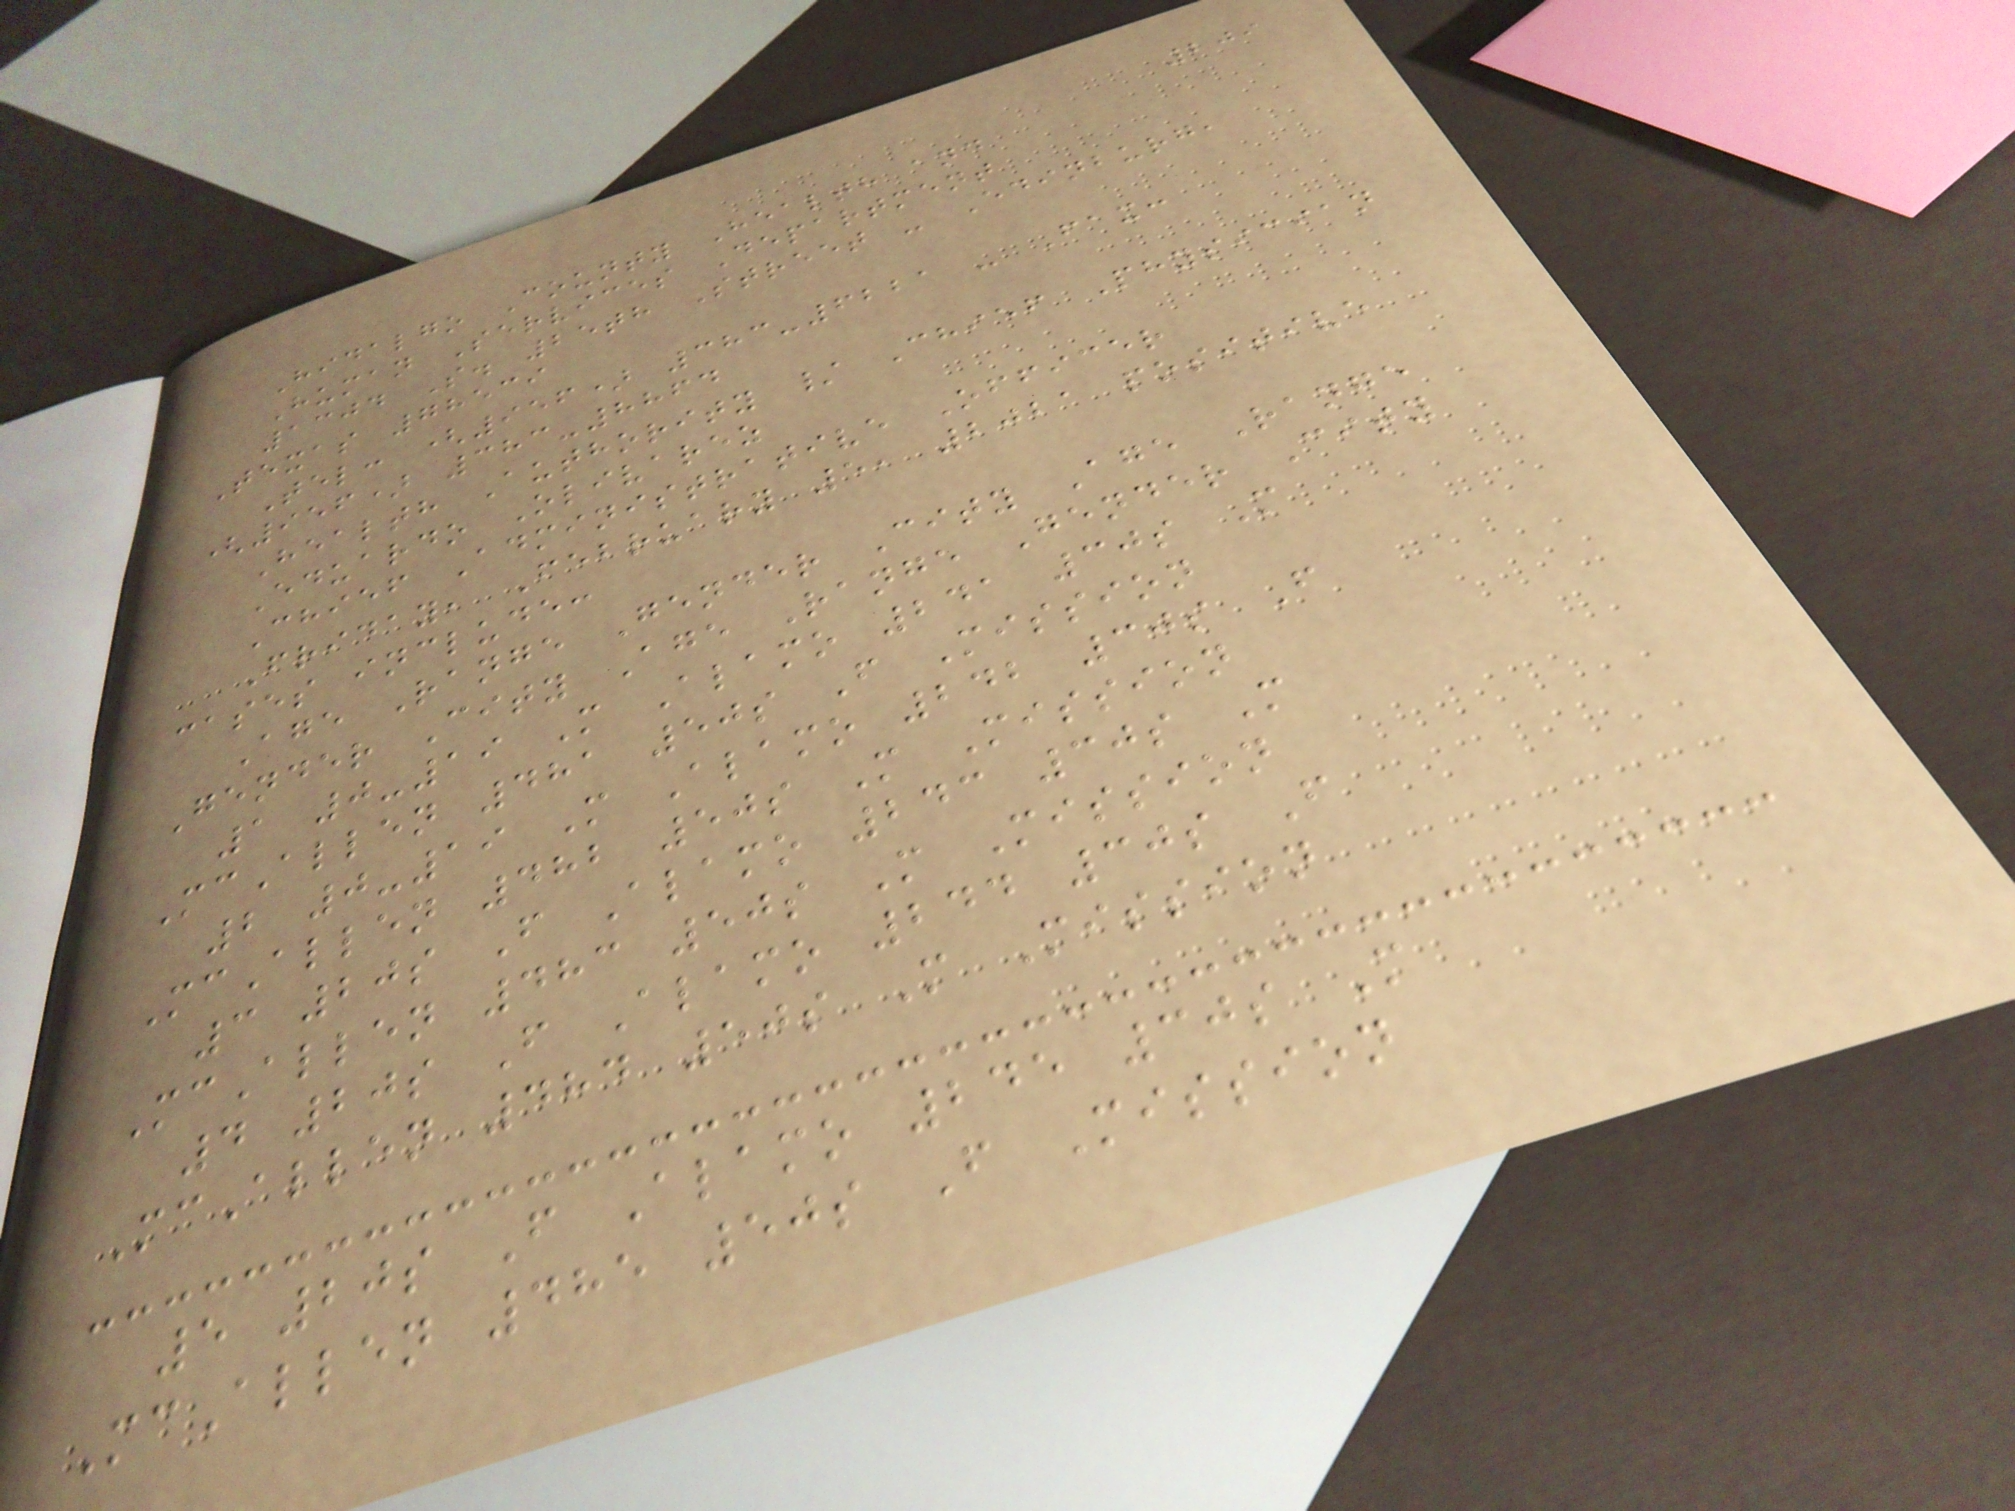209
Hidalgo County Health and
Human Services Department
1304 S. 25th Street - Edinburg,
Texas 78539
Tel: (956) 383-6221 - Fax:
(956) 383-8864
Health Authority / Chief Physician
Eduardo Olivarez
Chief Administrative Officer
Friday, February 5, 2021 positive
cases include:
Age Range Gender City Age Range
Gender City Age Range Gender City
1 0-19 M Alamo 241 30s M
McAllen 481 50s F Mission
2 0-19 M Alamo 242 30s F
McAllen 482 50s M Mission
3 20s F Alamo 243 30s M
McAllen 483 50s M Mission
4 20s F Alamo 244 30s F
McAllen 484 50s M Mission
5 20s F Alamo 245 30s M
McAllen 485 50s F Mission
